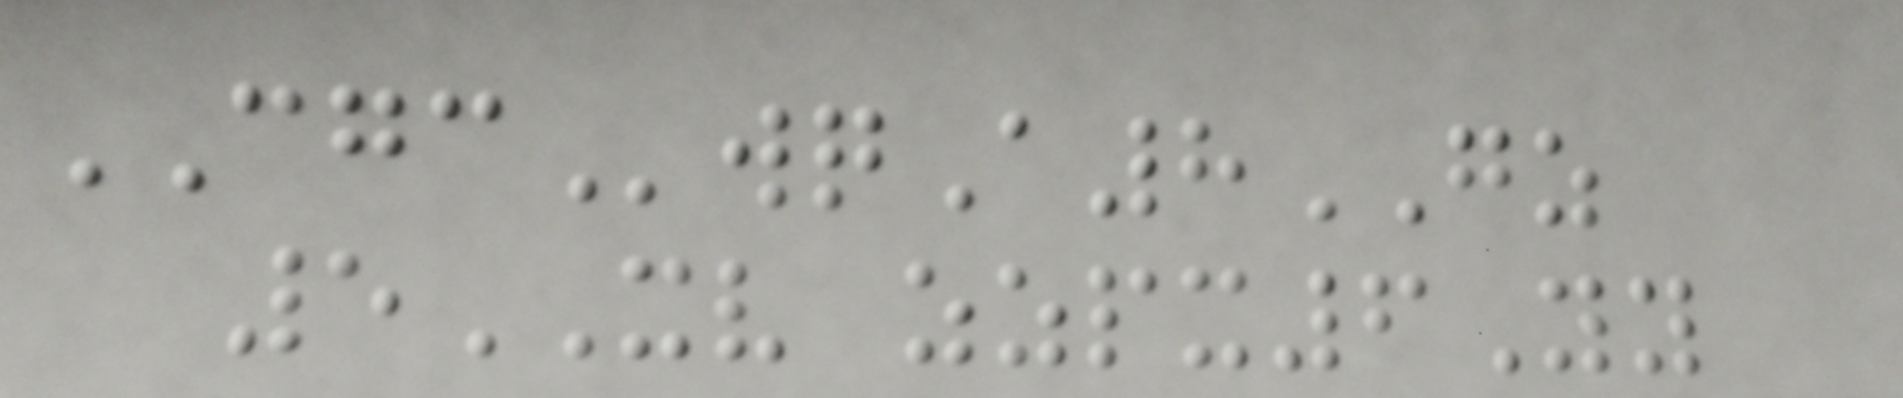CGCwqA8GZ
5XV zzpx6Yy
